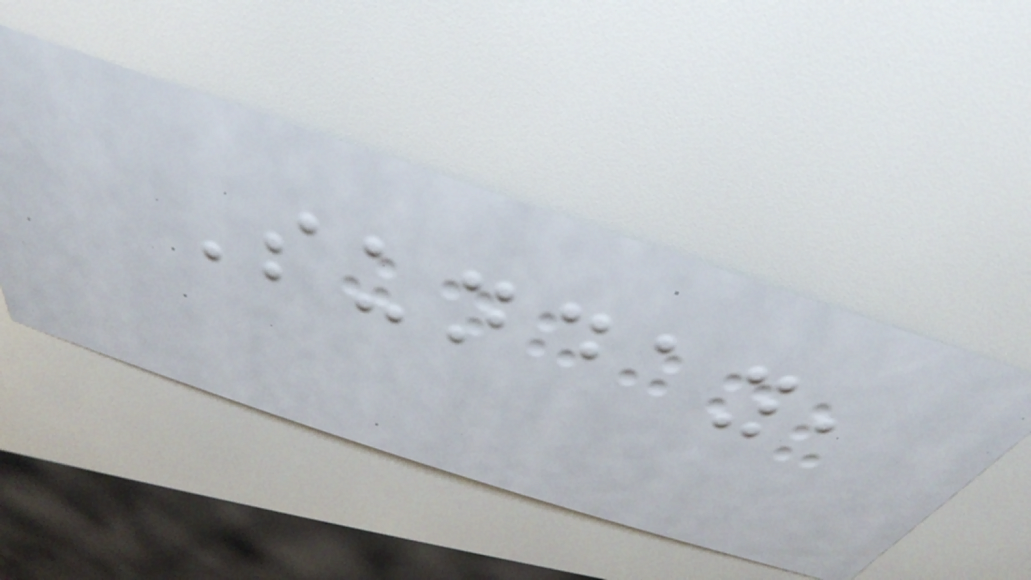Sunday,
